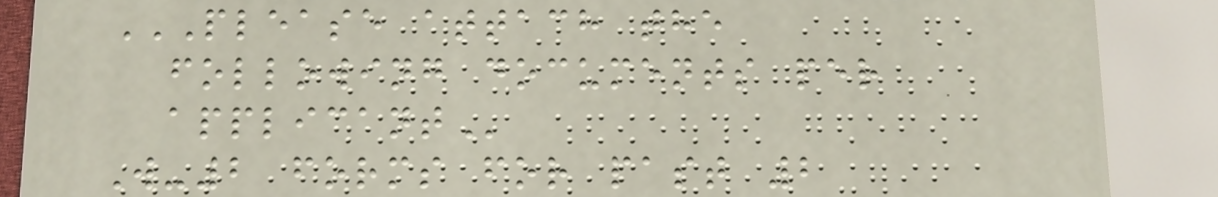PLEASE ATTACH THE
FOLLOWING DOCUMENTS PER
APPLICANT
W-2 forms for past 2
